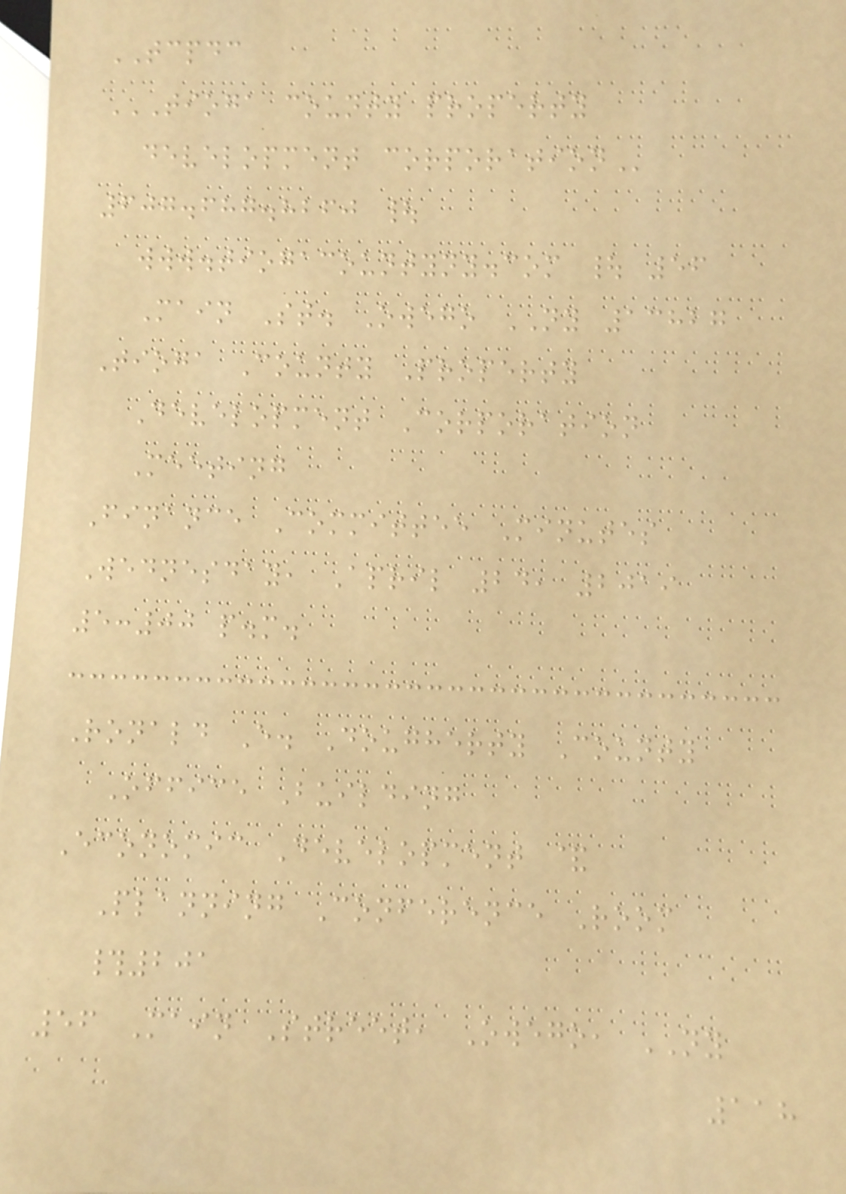TCPDC
TIOGA COUNTY PROPERTY
DEVELOPMENT CORPORATION
607.687.8260 |
www.tiogacountyny.com | 56
Main St. Owego NY 13827
Tioga County Property
Development Corporation
Meeting
Finance Committee Minutes
Wednesday, April 24, 2019
5:00 p.m.
Ronald E. Dougherty County
Office Building
Economic Development &
Planning Conference Room
#201
56 Main Street, Owego, NY
118
